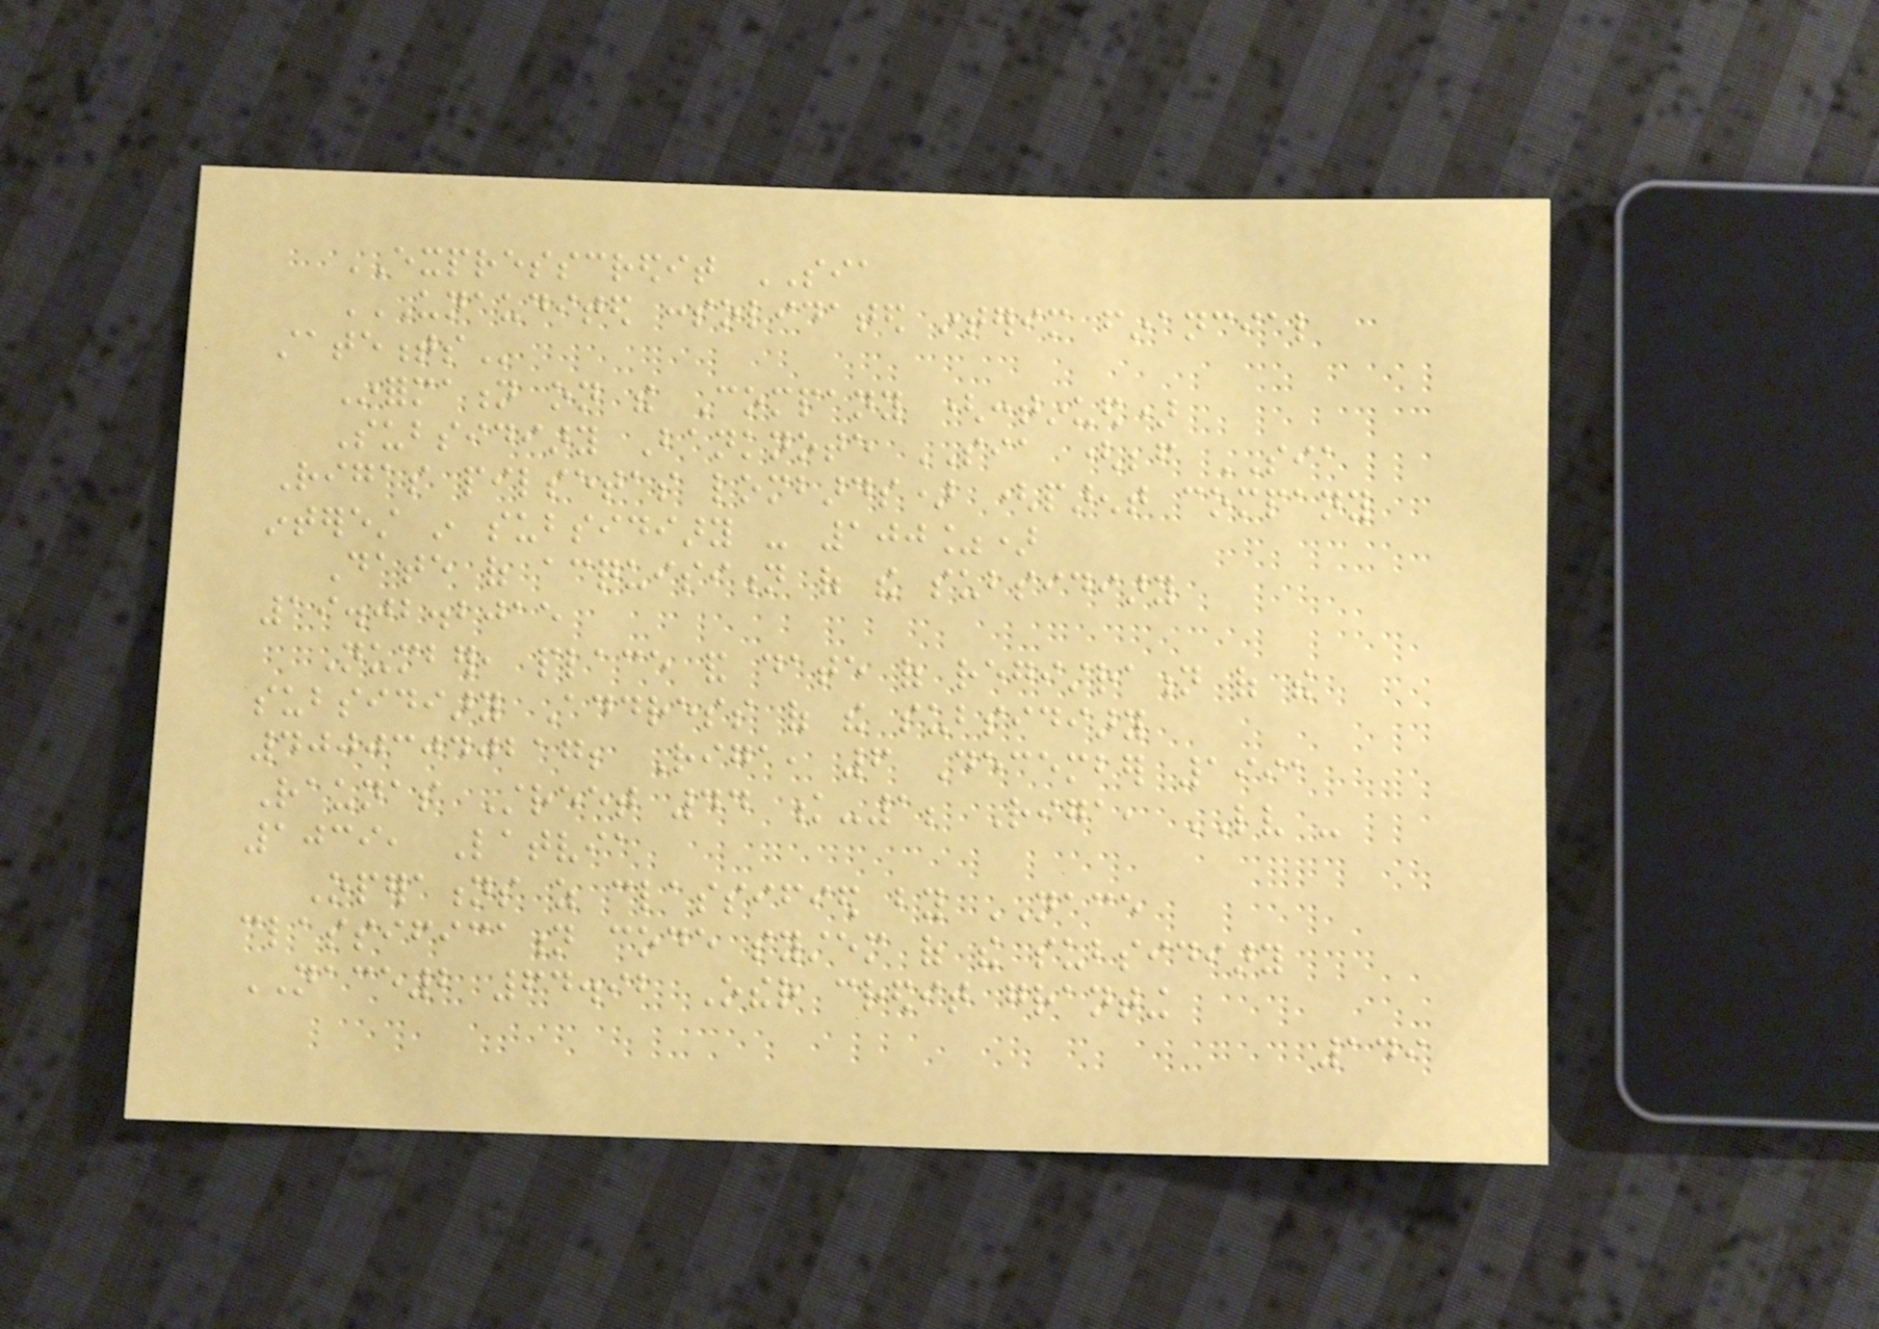EXPRESSCREDIT SIA
UNAUDITED CONSOLIDATED INTERIM FINANCIAL
STATEMENTS
Information on the Company (continued)
Subsidiary Banknote SIA (before SIA
Rigas pilsetas lombards) (parent company
interest in subsidiary - 100%)
Date of acquisition of the subsidiary
19.02.2015
Number, place and date of registration of the
subsidiary Address of the subsidiary
40003040217; Riga, 6 December 1991
Raunas Street 44 k-1; Riga, LV -
1039, Latvia
Operations as classified by NACE
classification code system of the subsidiary
NACE2 64.92 Other credit granting
149
